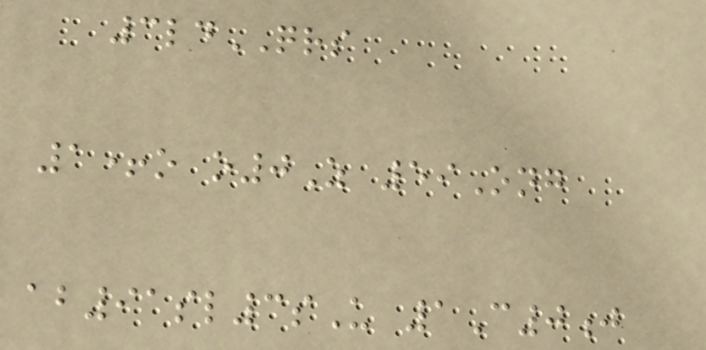3ldQRS
1+o o0Z 59Ong
ab91sl3sU 1C0j
